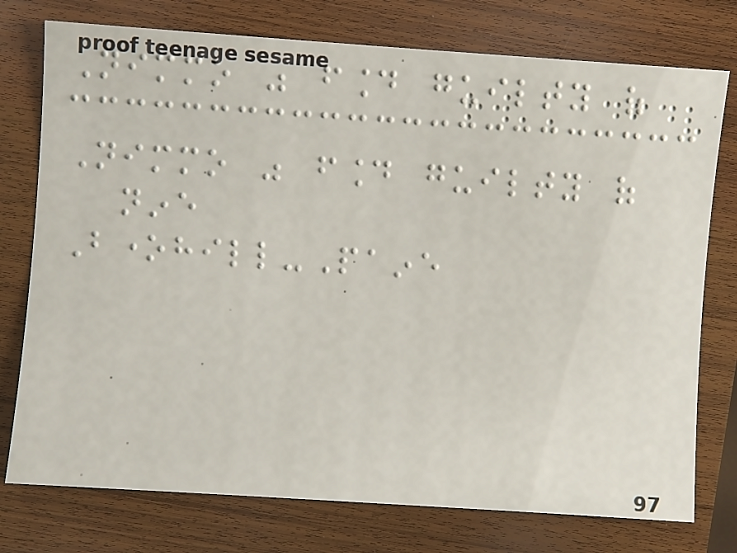Nimmo was found guilty of
Nimmo was found guilty of
nine
Bonehill-Paine
